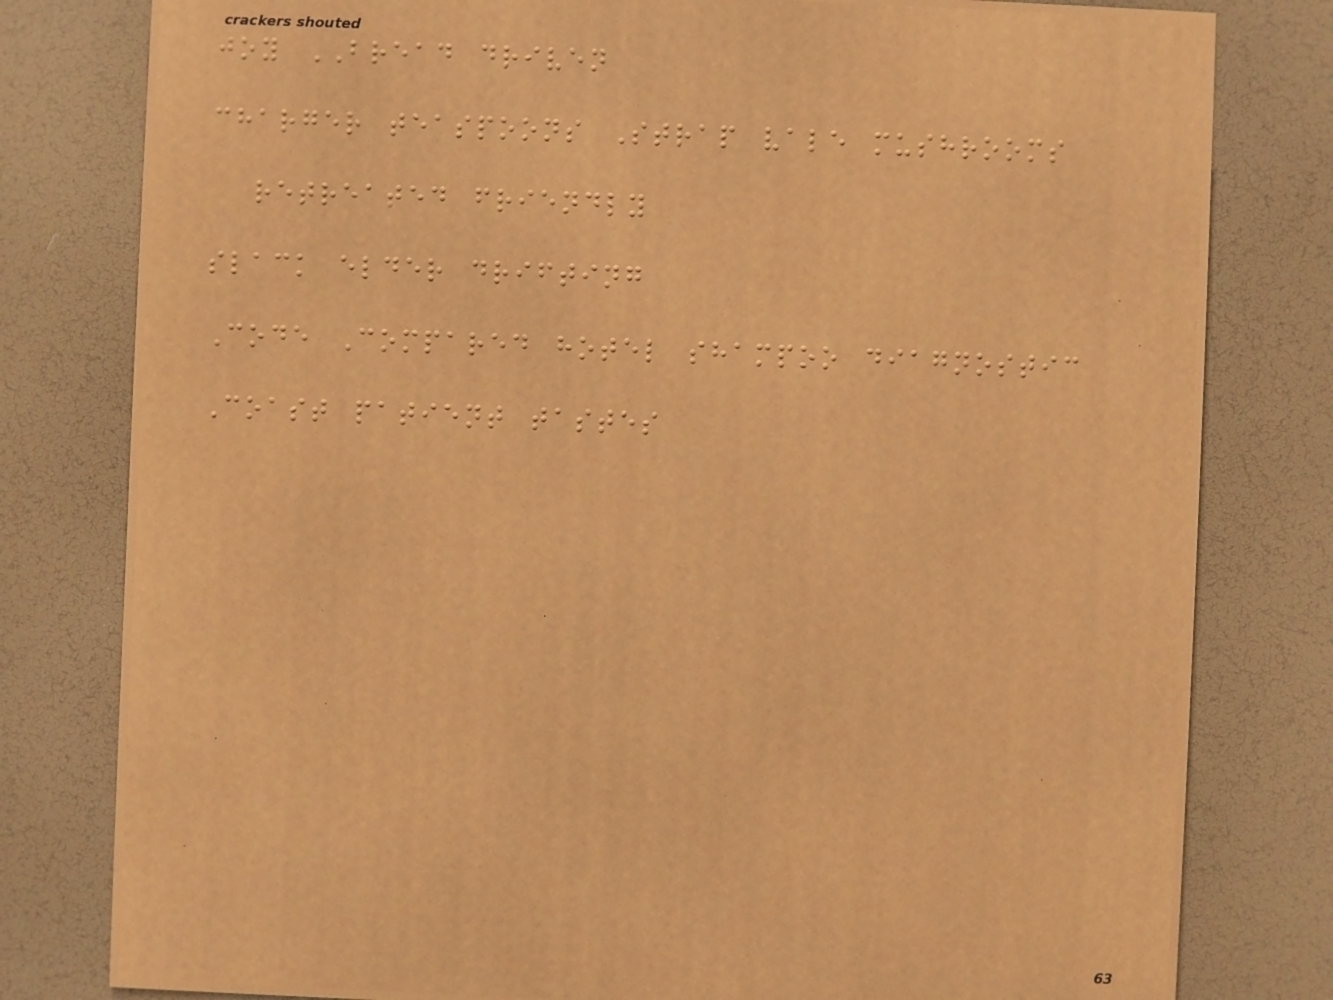joy BREAD driven
charger teaspoons Strap vale mushrooms
retreated friendly
slack elder drifting
Code Compared hotel shampoo diagnostic
Coast patient tastes
